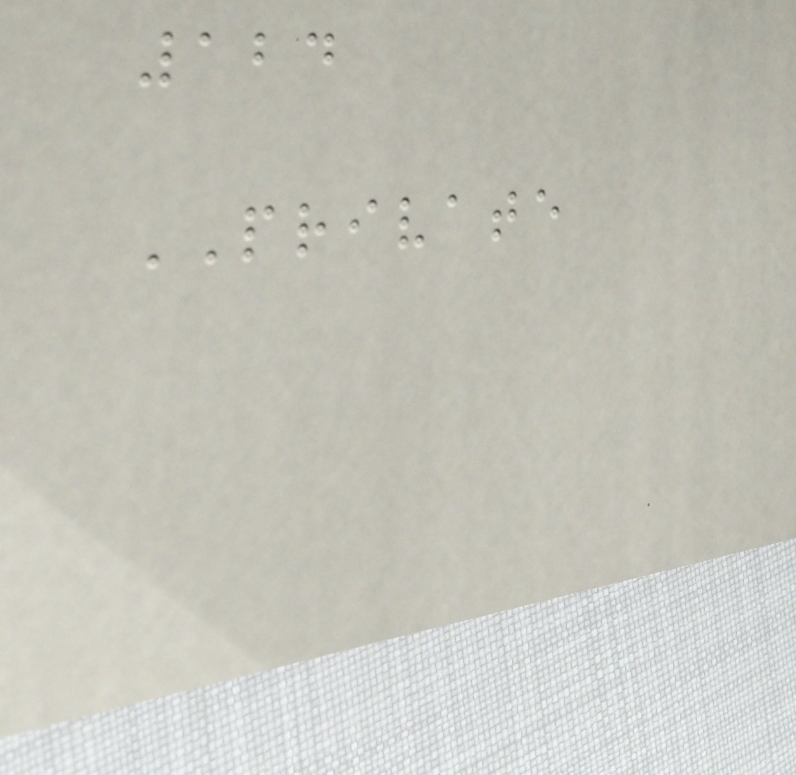124
PRIVATE
